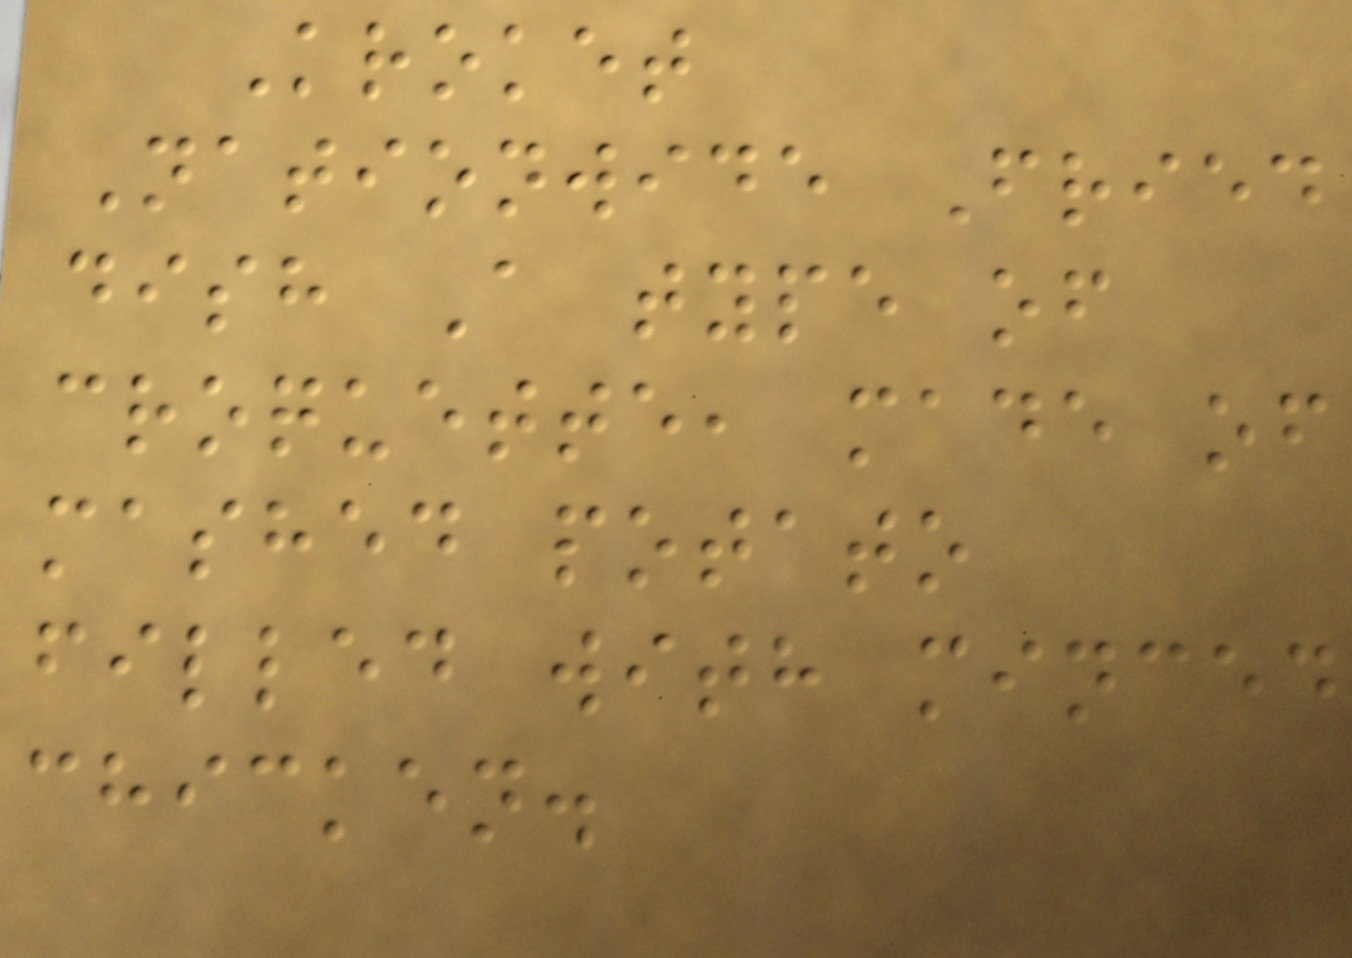Kroket
Nationwide Fried
dish A type of
croquette, made of
mashed potato
filled with minced
chicken.
